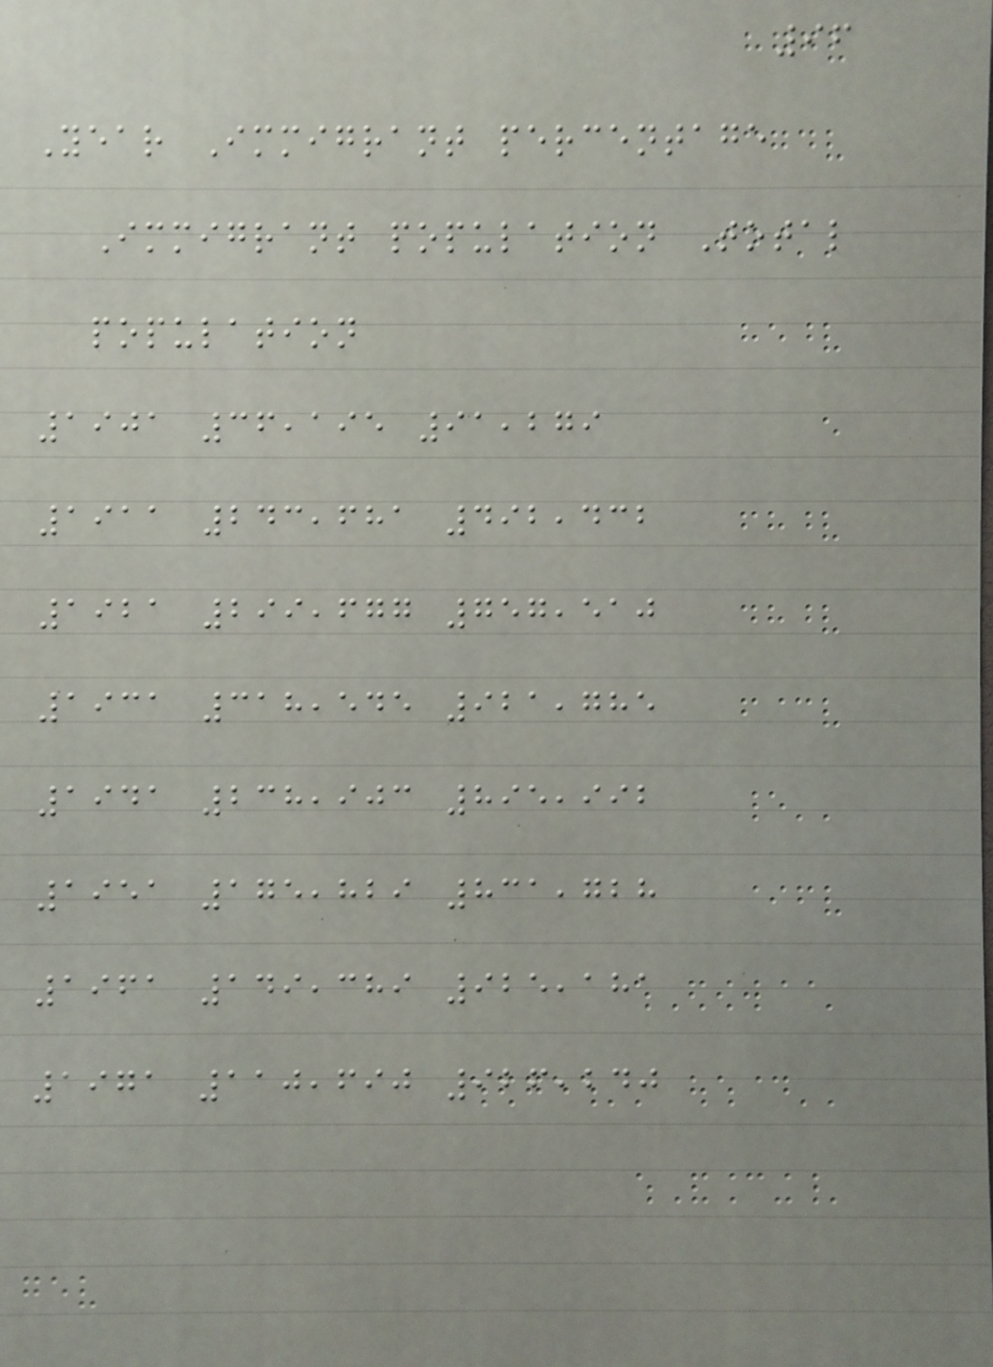96
Year Immigrant percentage
Immigrant population Total
population
1901 36,195 91,279
1911 243,681 492,432
1921 299,677 757,510
1931 318,545 921,785
1941 238,903 895,992
1951 175,829 831,728
1961 149,389 925,181
1971 110,690 926,240
